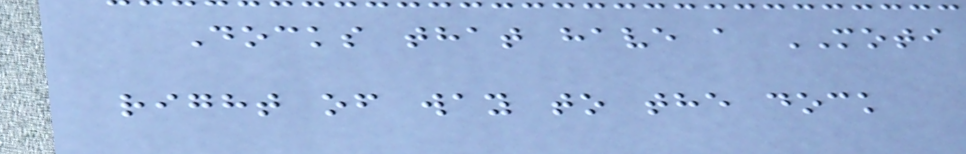Docks that have a MOTI
right of way to the dock
